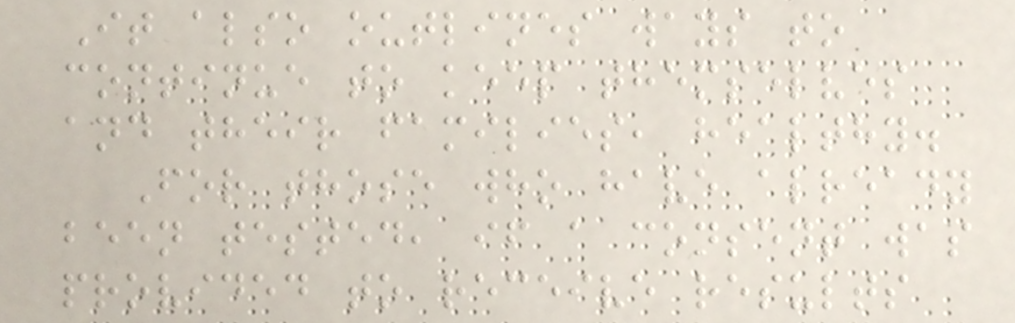It also outlines ways to
continue to keep themselves
and their families, healthy.
For those who have already
been tested, if a consent was
provided to receive results
